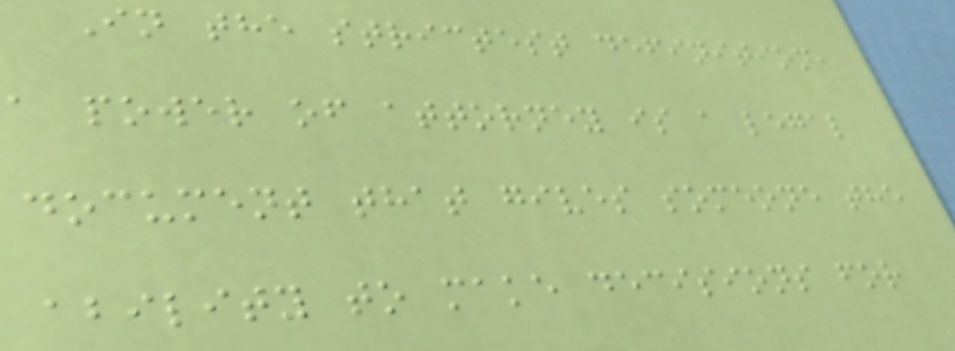In the strictest definition,
a power of attorney is a legal
document that gives someone the
ability to make decisions for
